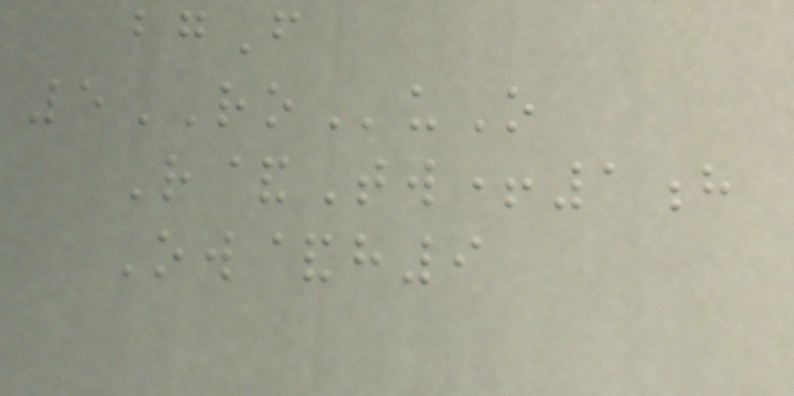bgF
5ROuO
R&Tw+1h
Ow&h9
